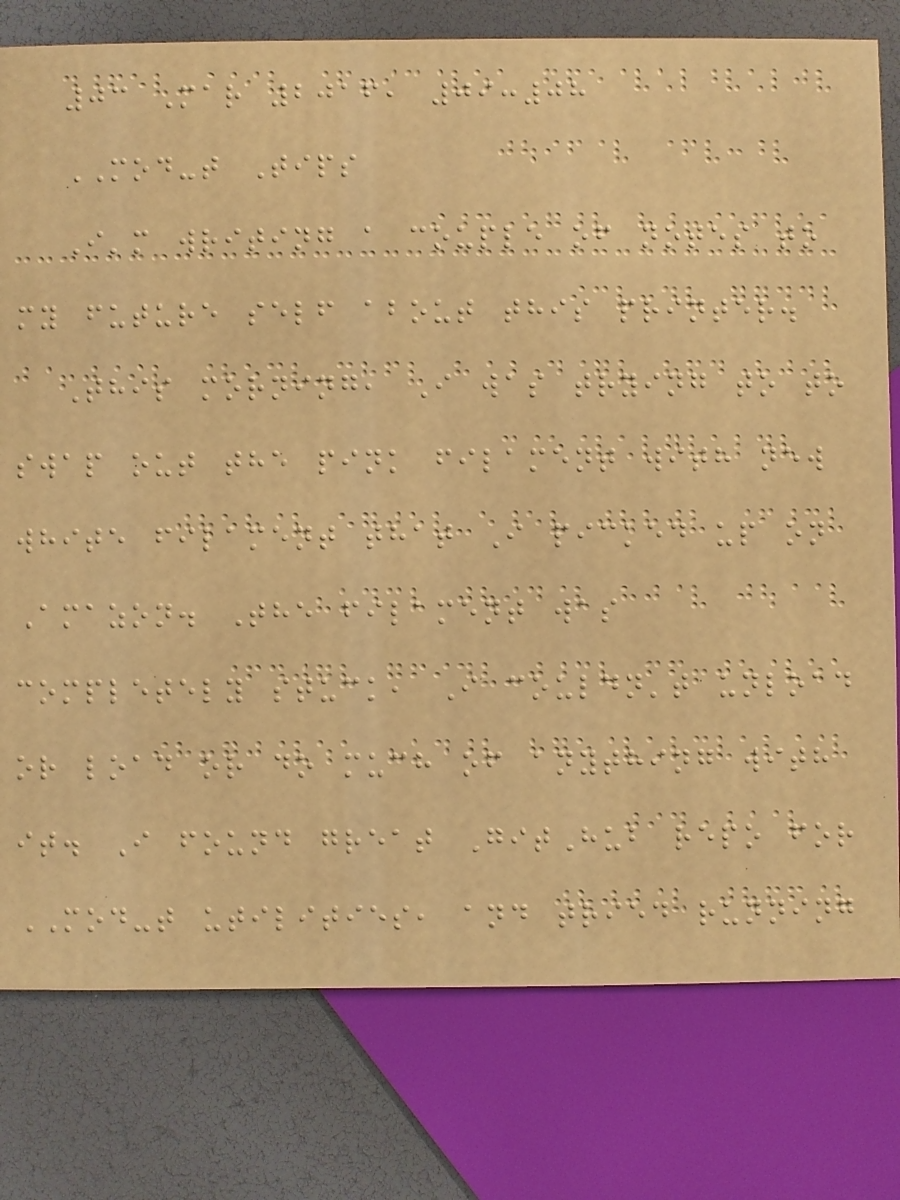03 Mar 2016, 09:08
MOD-t Tips
I'm writing a couple of notes to
my future self about this printer.
This morning, I was trying to to
swap out the pink filament with new
white filament that I picked up on
Amazon. The filament was
completely stuck, I couldn't unload
or load or do much of anything with
it. I found great GitHub repo for
MOD-t utilities, and tried running
